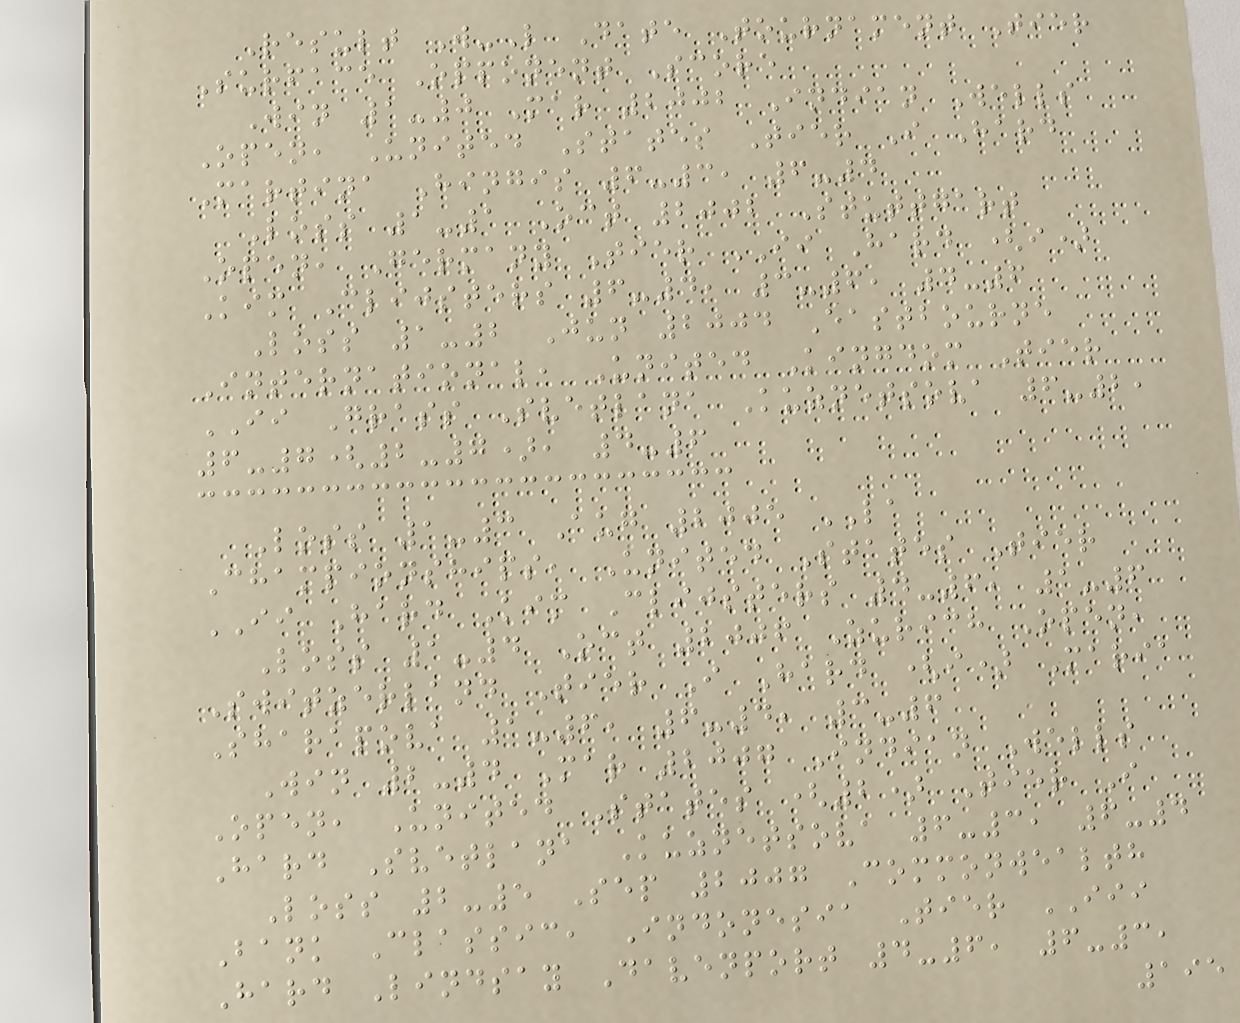Result W-L Date Tournament Tier
Surface Opponent Score
Win 1-0 Mar 2002 Indian Wells
Open, United States Tier I Hard
Martina Hingis 6-3, 6-4
Loss 1-1 Oct 2002 Stuttgart
Open, Germany Tier II Hard (i)
Kim Clijsters 6-4, 3-6, 4-6
Loss 1-2 Jun 2004 Eastbourne
International, United Kingdom Tier
II Grass Svetlana Kuznetsova 6-2,
6-7(2-7), 4-6
Loss 1-3 Aug 2005 LA
Championships, United States Tier
II Hard Kim Clijsters 4-6, 1-6
Loss 1-4 Oct 2006 Zurich Open,
Switzerland Tier I Hard (i) Maria
Sharapova 1-6, 6-4, 3-6
Win 2-4 Mar 2007 Indian Wells
Open, United States (2) Tier I
Hard Svetlana Kuznetsova 6-3, 6-4
Loss 2-5 Sep 2007 Commonwealth
Bank Classic, Indonesia Tier III
Hard Lindsay Davenport 4-6, 6-3,
195
